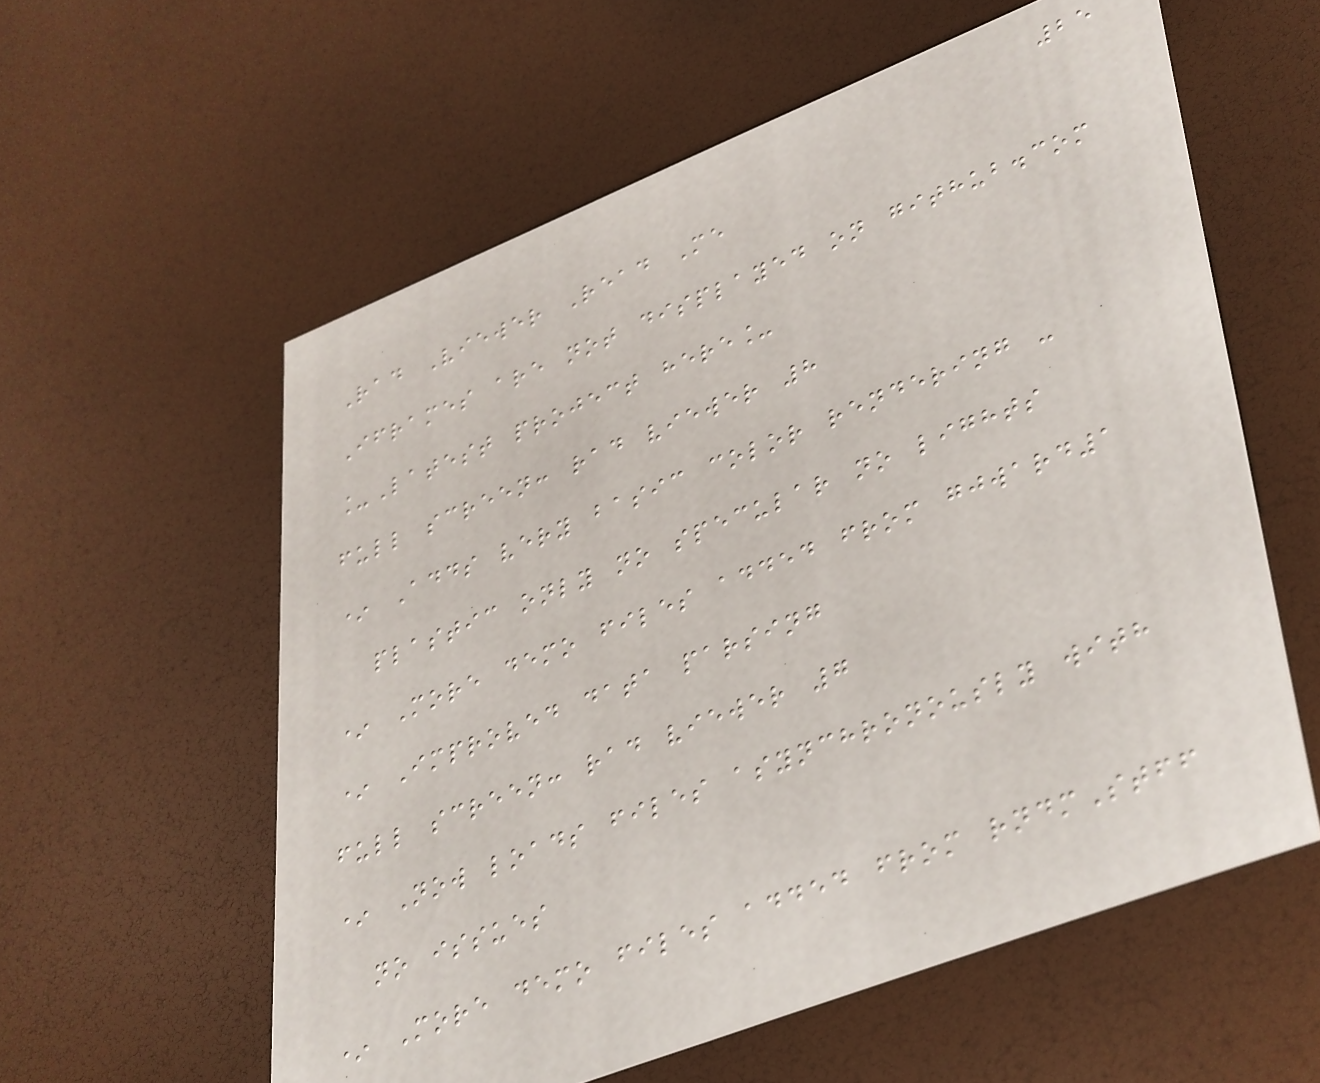25
Rad Viewer Read Me
Iframes are not displayed on github.com
_Latest project here_
full screen: rad viewer 8
* Adds very basic color rendering -
plastic only no specular no lights
* More demo files added from gjward1
* Improved data parsing
full screen: rad viewer 7
* Now loads files asynchronously with
no issues
* More demo files added from rndmStff
